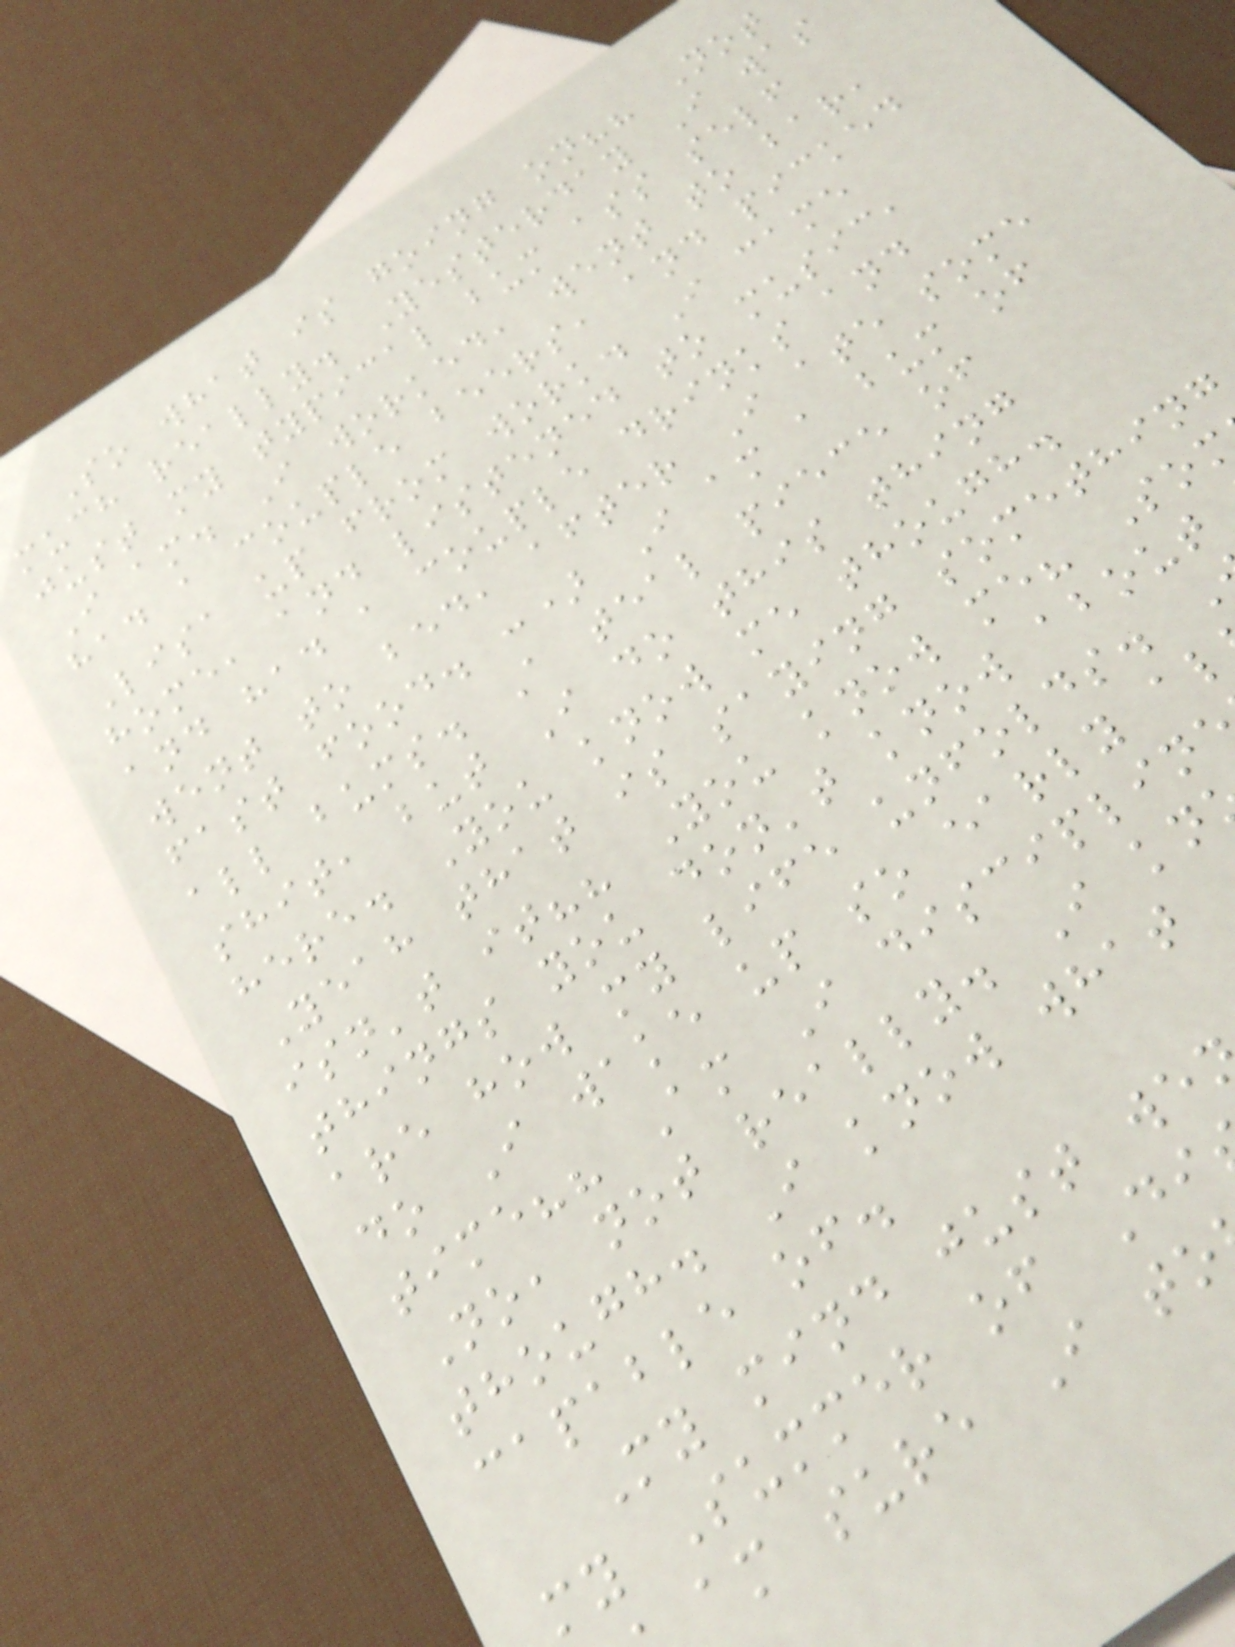So what is going on?? Not
much really. Yesterday I was
just my typical bum ass self
I am. I worked, went to bar,
had a couple beers, and picked
Lisa up from work. I came
home, and listened to music,
and had a couple drinks and
went to bed, after I ate some
fast food. :) I am a bum of
all bums. A teal piece of
shit, but I do this thing
here. You know me though.
Yeah that is saying something
isn't it?? You know me? So
things you don't know about
are how my life unfolds.
do I wake up so early al
time?? Am I disciplin
No, not really. I kn
though. I know what
capable of.
My mind just we
my Summer of Di
am sure I to
